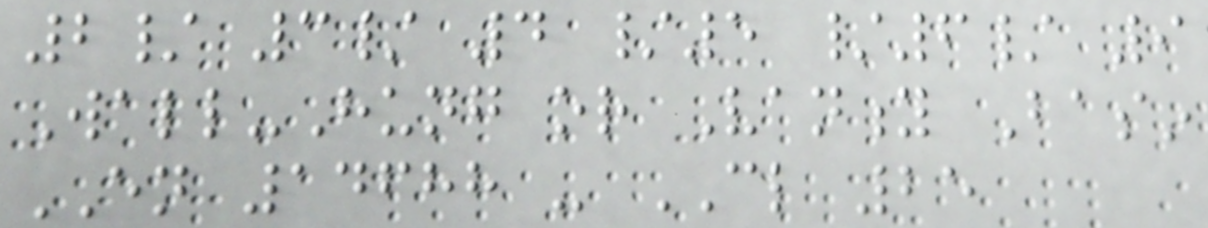2/ 3/ 4 /5 /6/ 9
Wall-Hung or Vanity Basin
EN 14688 - CL 25
